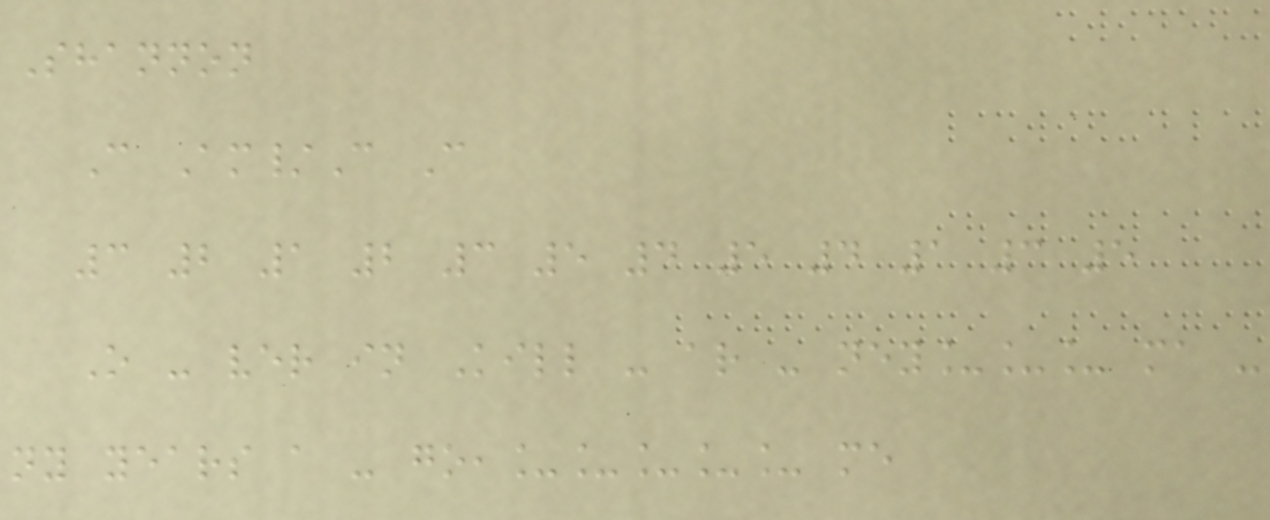Shannon
C Am/C C
3 2 1 2 3 5 4 5 4 1 3 5
O - ver in Kill - ar - ney___ ma -
ny years a - go,_____ me
